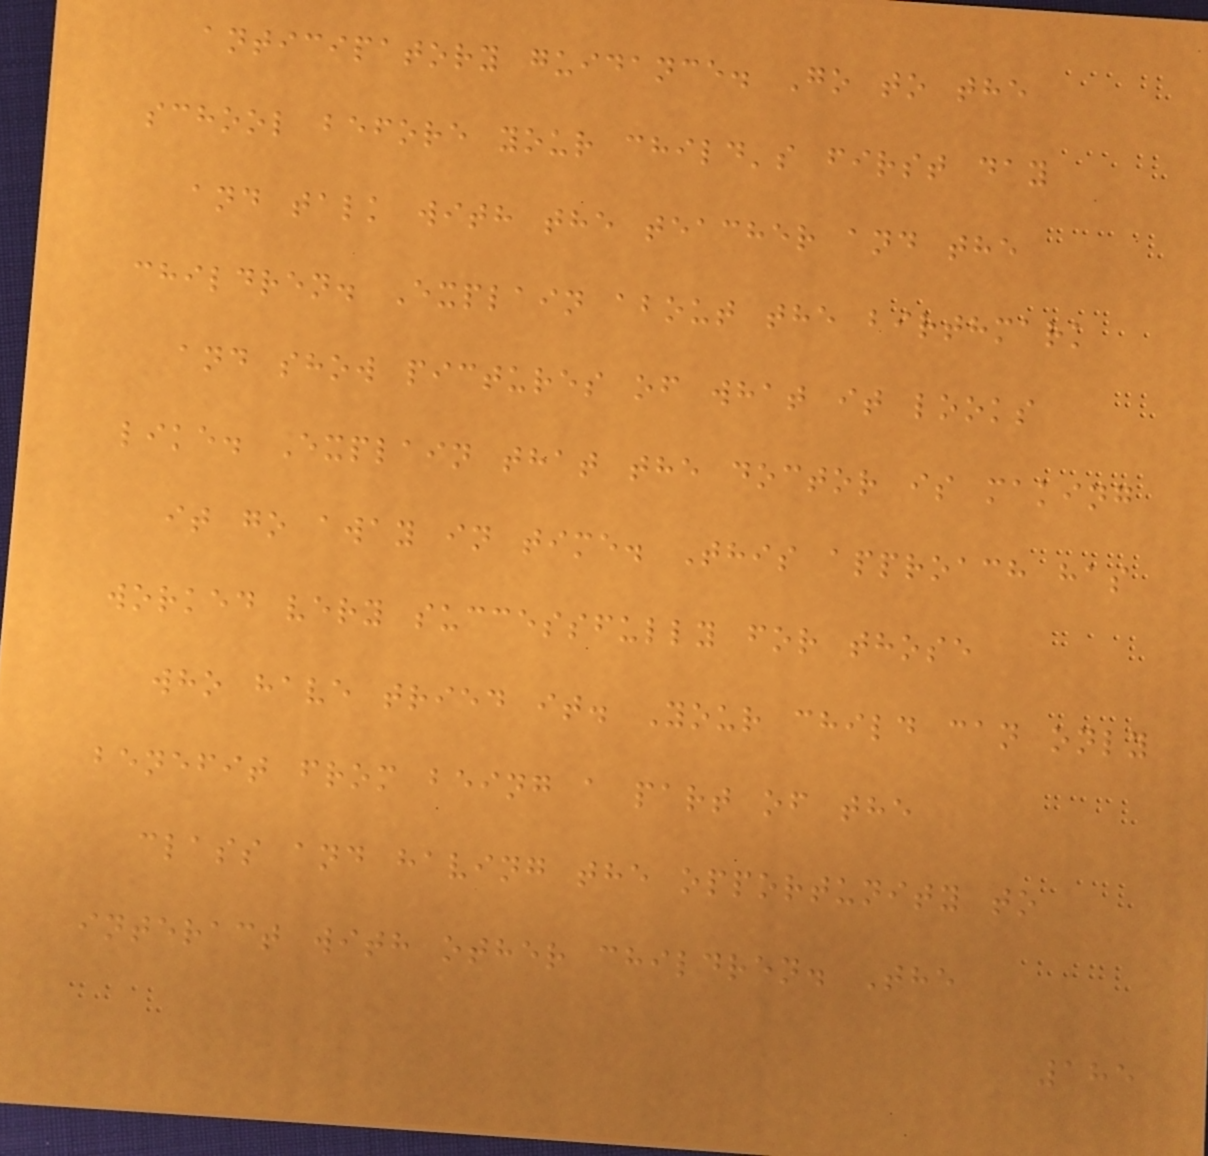anticipatory guidance. Go to the
school before your child's first day
and talk with the teacher and the
children. Explain about the birthmark
and show pictures of what it looks
like. Explain that the doctor is making
it go away in time. This approach has
worked very successfully for those
who have tried it. Your child can only
benefit from being a part of the
class and having the opportunity to
interact with other children. The
185
